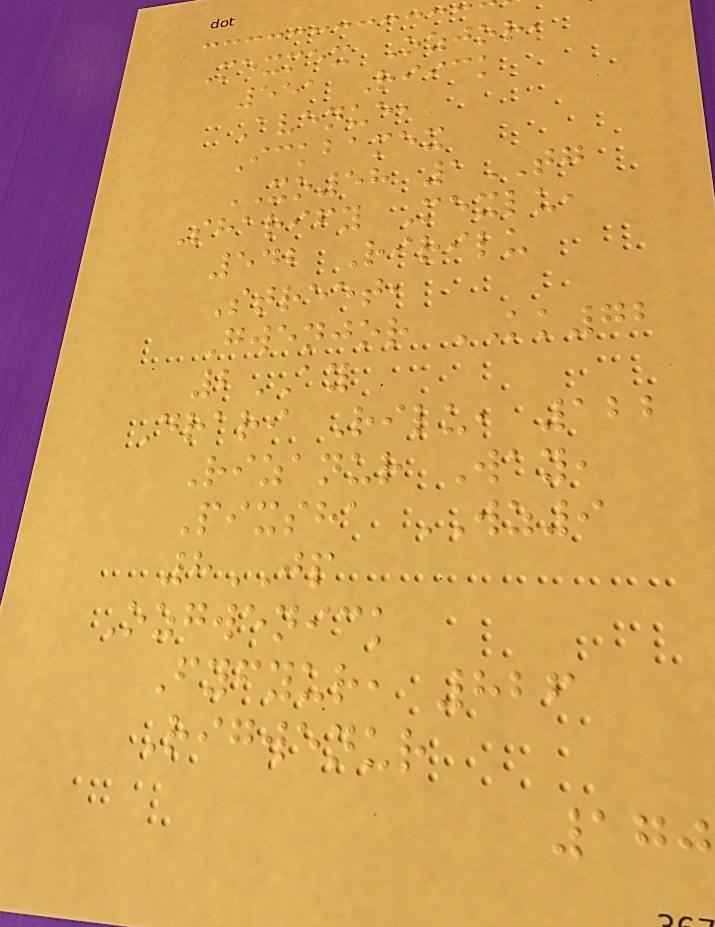Mexmex Ozjor,
551 Riick
Avenue,
Ickbamex
XO58 1TG
Sharify Mexlu,
542 Ririlu
Street,
Gwenjor KK72
2AY
Drari Rilu, 122
Rizanur Way,
Pixsha WZ9
8JP
Ozgwenick
Fyfyur, 826
Rigwenur
170
